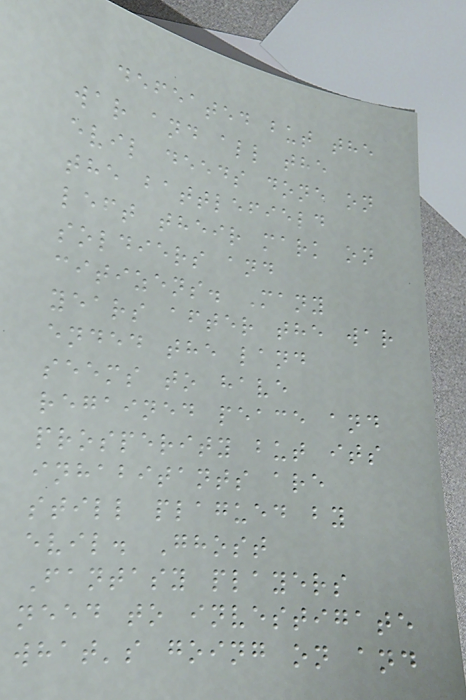defeated but the
war and all the
evil deeds done on
the battlefield
left their mark on
soldiers and
citizens. Many
years after the war
ended the land
seems to have
regained peace and
prosperity but its
inhabitants are
still plagued by
evil. Ghost
Fantasy players
need to investigate
what's going on and
